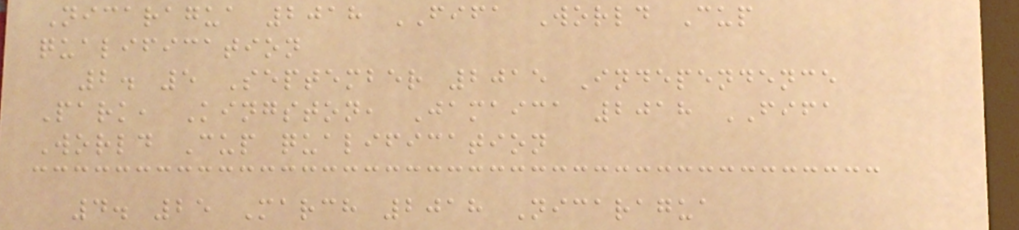Nicaragua 2018 FIFA World Cup
qualification
2. 5 September 2015 Independence
Park, Kingston, Jamaica 2018 FIFA
World Cup qualification
4. 25 March 2018 Nicaragua
